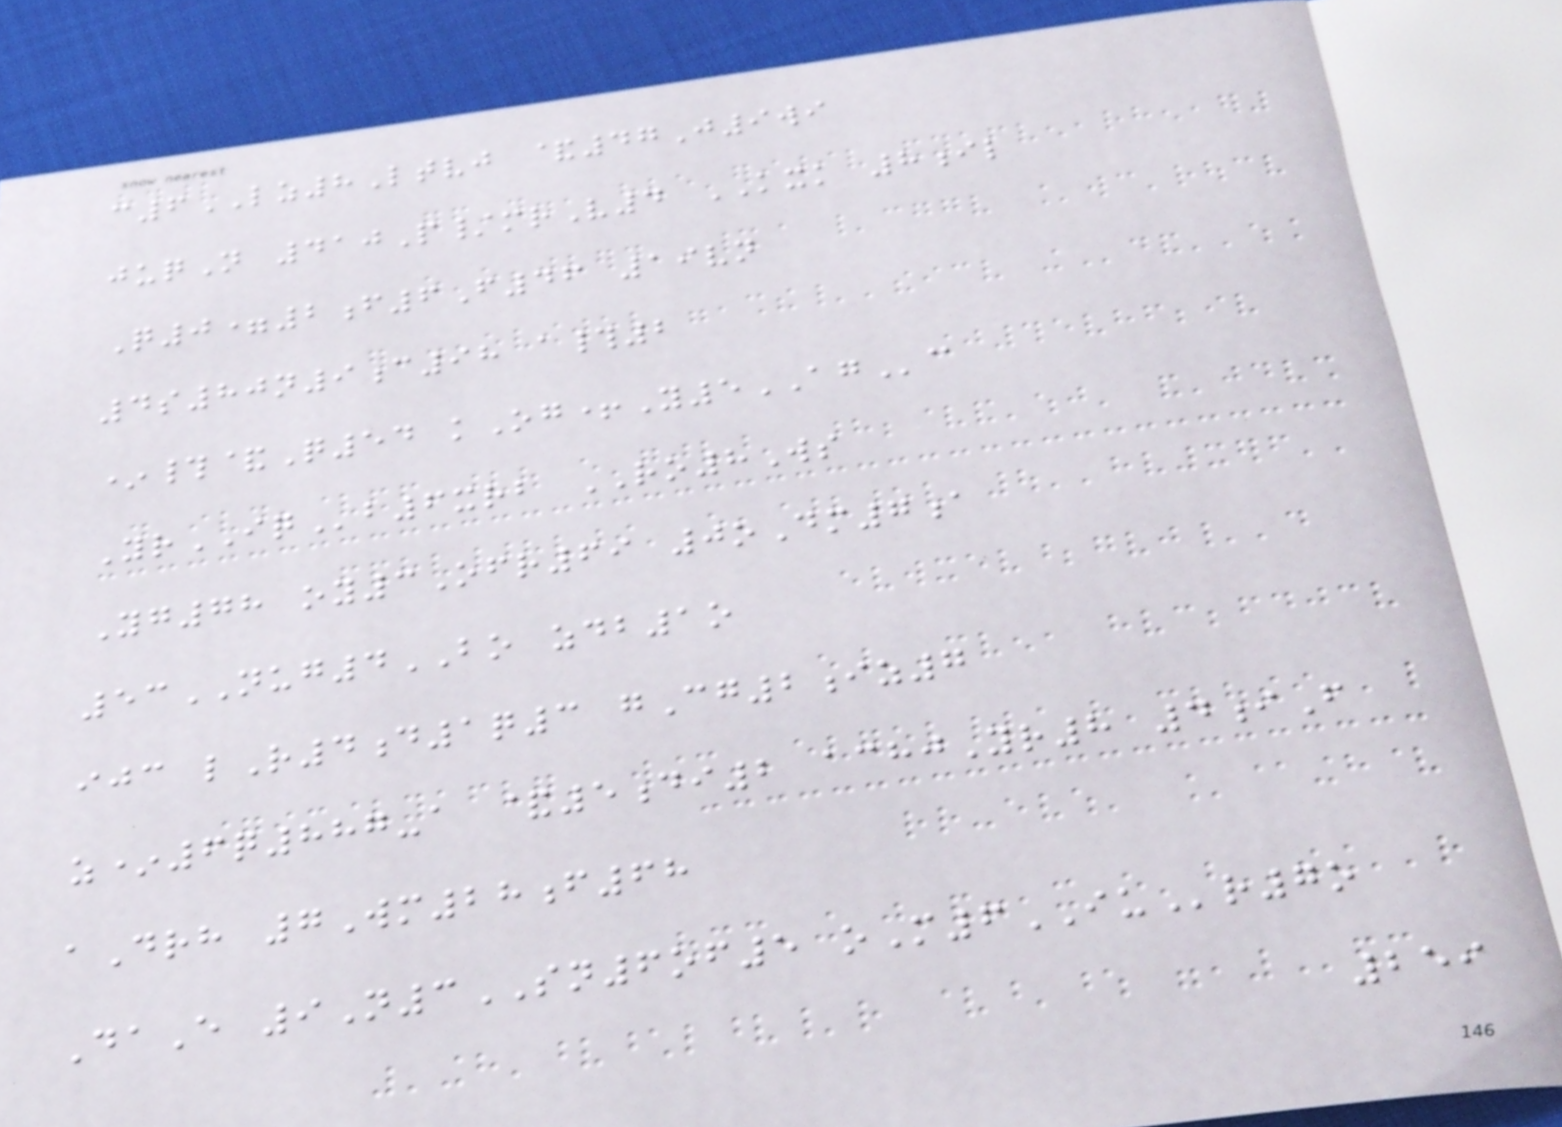c6LZ8Ltvj &47J9wi
juqN 410P/mrV4 KXK 8il
Q0=2f6F46 19vn
4s80n9c98 a#2
*#&Q54 kOg+Y5AGc
YrIQb6xrb RO8Ws
Yg78 oy3Ofr69 0oDm7a
53NUG4BO zdb1o
ijc lR4d1q3 gCg2iz7
z*6q887-a &5di2 achjYr8 4iF
aDrh 7Wm28f68
DaE 9N3SN6of5 oM6IUr7o
259
